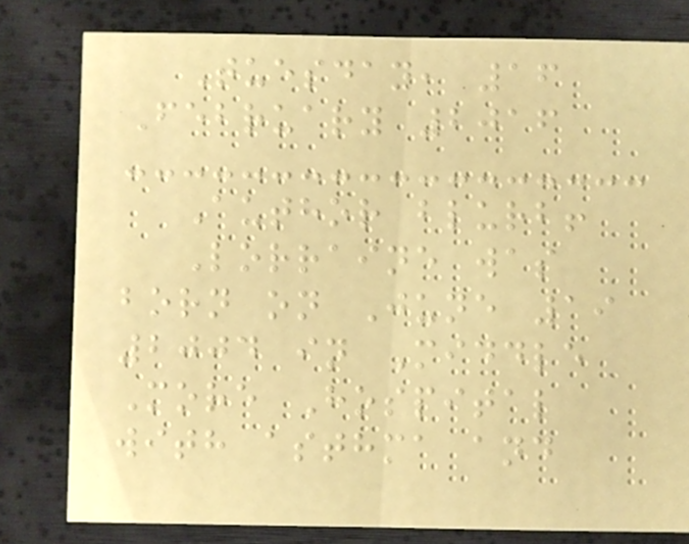Tuesday, 16
February 2016
Author blurb!
Lorraine was
born on June 19
2004 in Middle
More Hospital
with asthma and
